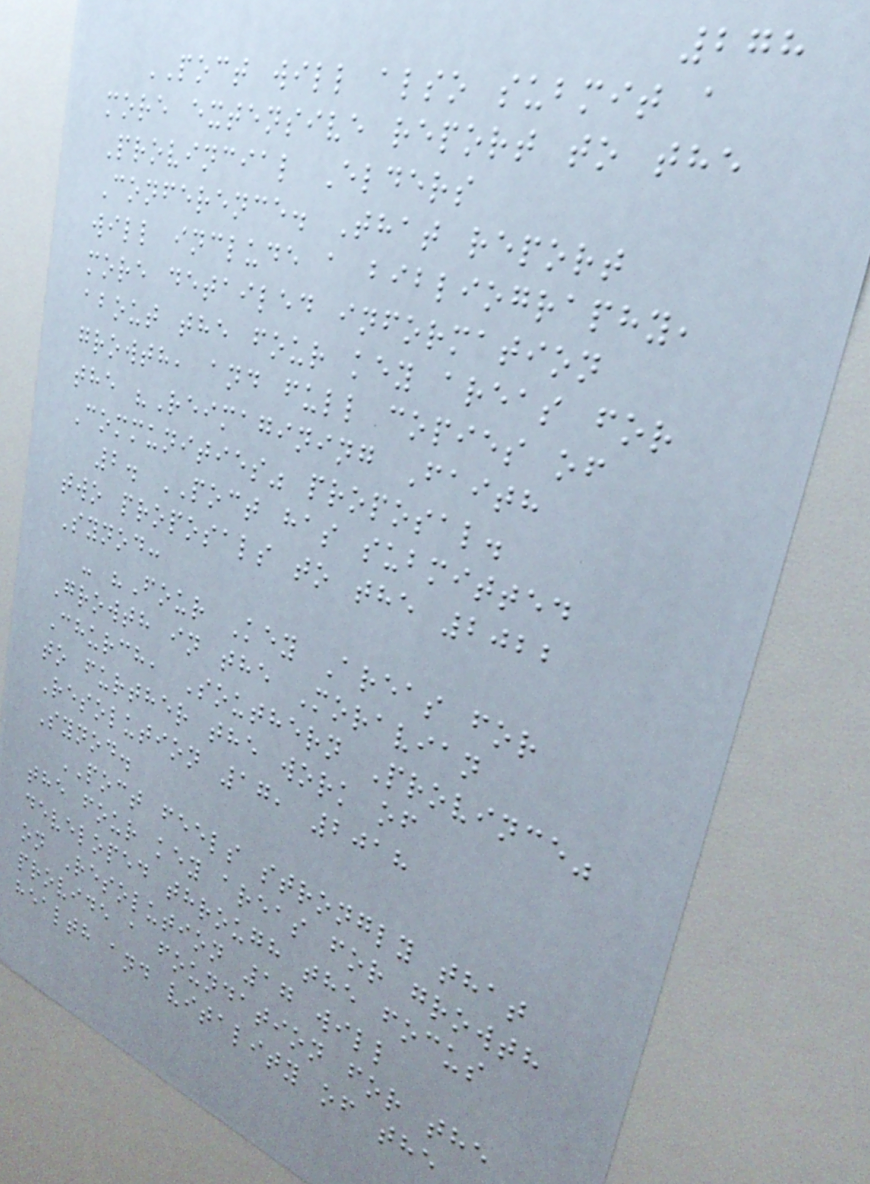278
POCT will also submit a
more extensive report to the
Provincial Elders
Conference. That report
will include a bibliography,
more detailed information
about the four key areas for
growth, and full copies of
the "Reimagining Faith
Communities" proposal.
2. POCT has submitted
two proposals to the 2022
Synod:
- "Four Key Areas for
Growth in the Moravian
Church, Southern Province"
to further the work of
Resolution 17, 2018
Synod.
POCT feels strongly that
the four key areas for growth
developed through the focus
on Resolution 17 will
provide a foundation for the
health and vitality of the
